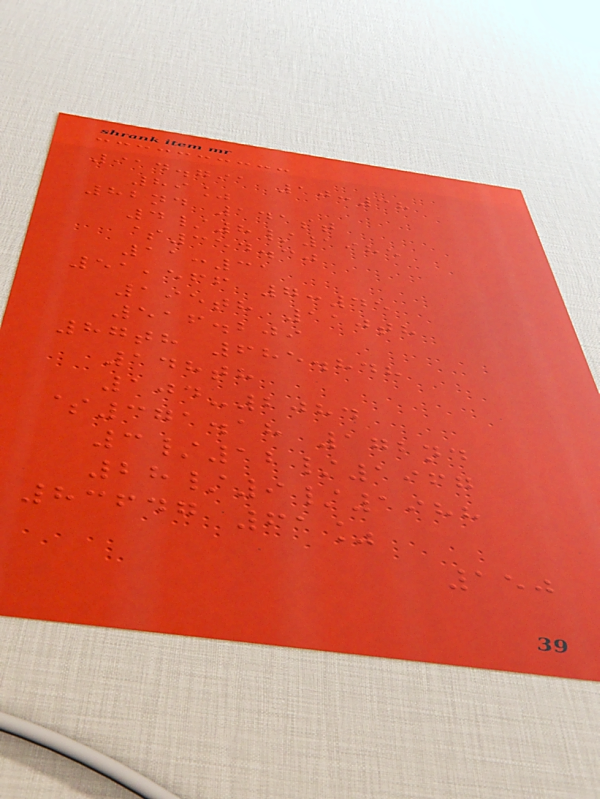914.791 10:38
89%
82nd 141st
4/8/1985
$354.30
11:31
51,566 7:45
195th 110th
516.209
87th 685.848
148th
104-2084
$371.18 172nd
3/12/1967
28/9/1988
83647 61%
150
